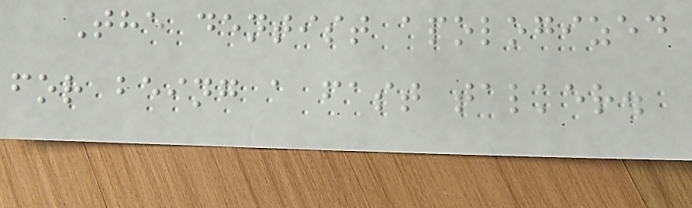The dentist apologized
for being a fast talker.
